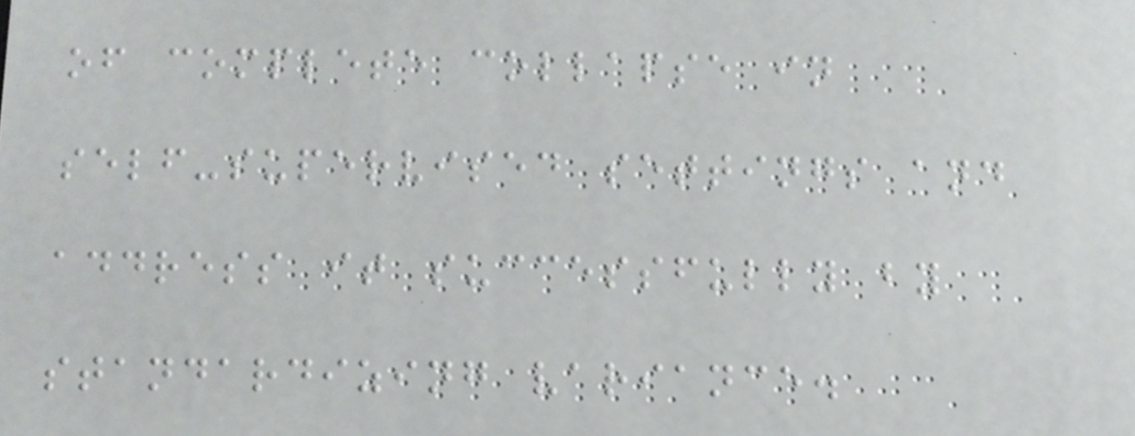of complete collapse in
self-supervised settings and
address it successfully by
standardizing variance.
